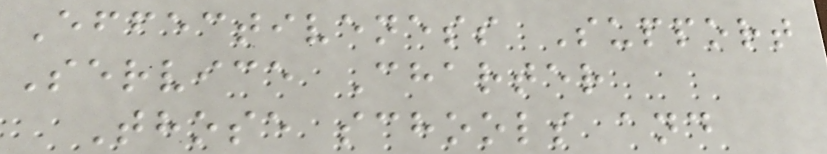Effectiveness Support
Service Charter
Those schools and
